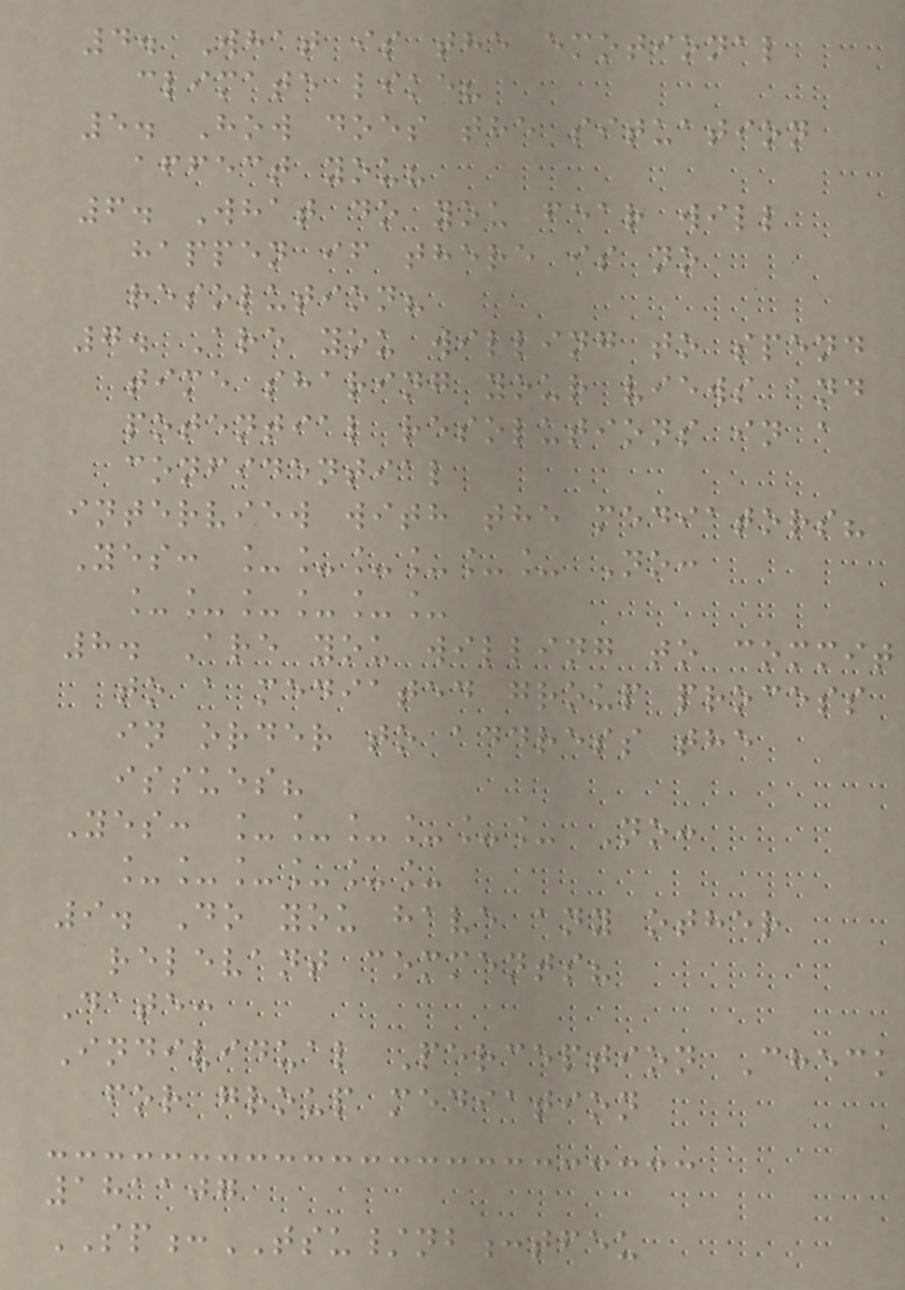4. What is the emotional
climate like?
5. How does the situation
affect you?
6. What do you fear will
happen if there is no
resolution?
7. Are you willing to spend
time sharing your views and
potential resolutions in a
confidential
interview with the mediators?
Yes: ______ No:
______
8. Are you willing to commit
to a mediated group process
in order to address the
issues?
Yes: ______ No:
______
9. Do you have any other
relevant comments?
Date:
Individual Perception Check
for group mediation
181107
SP:TSU/nb:tfeu
